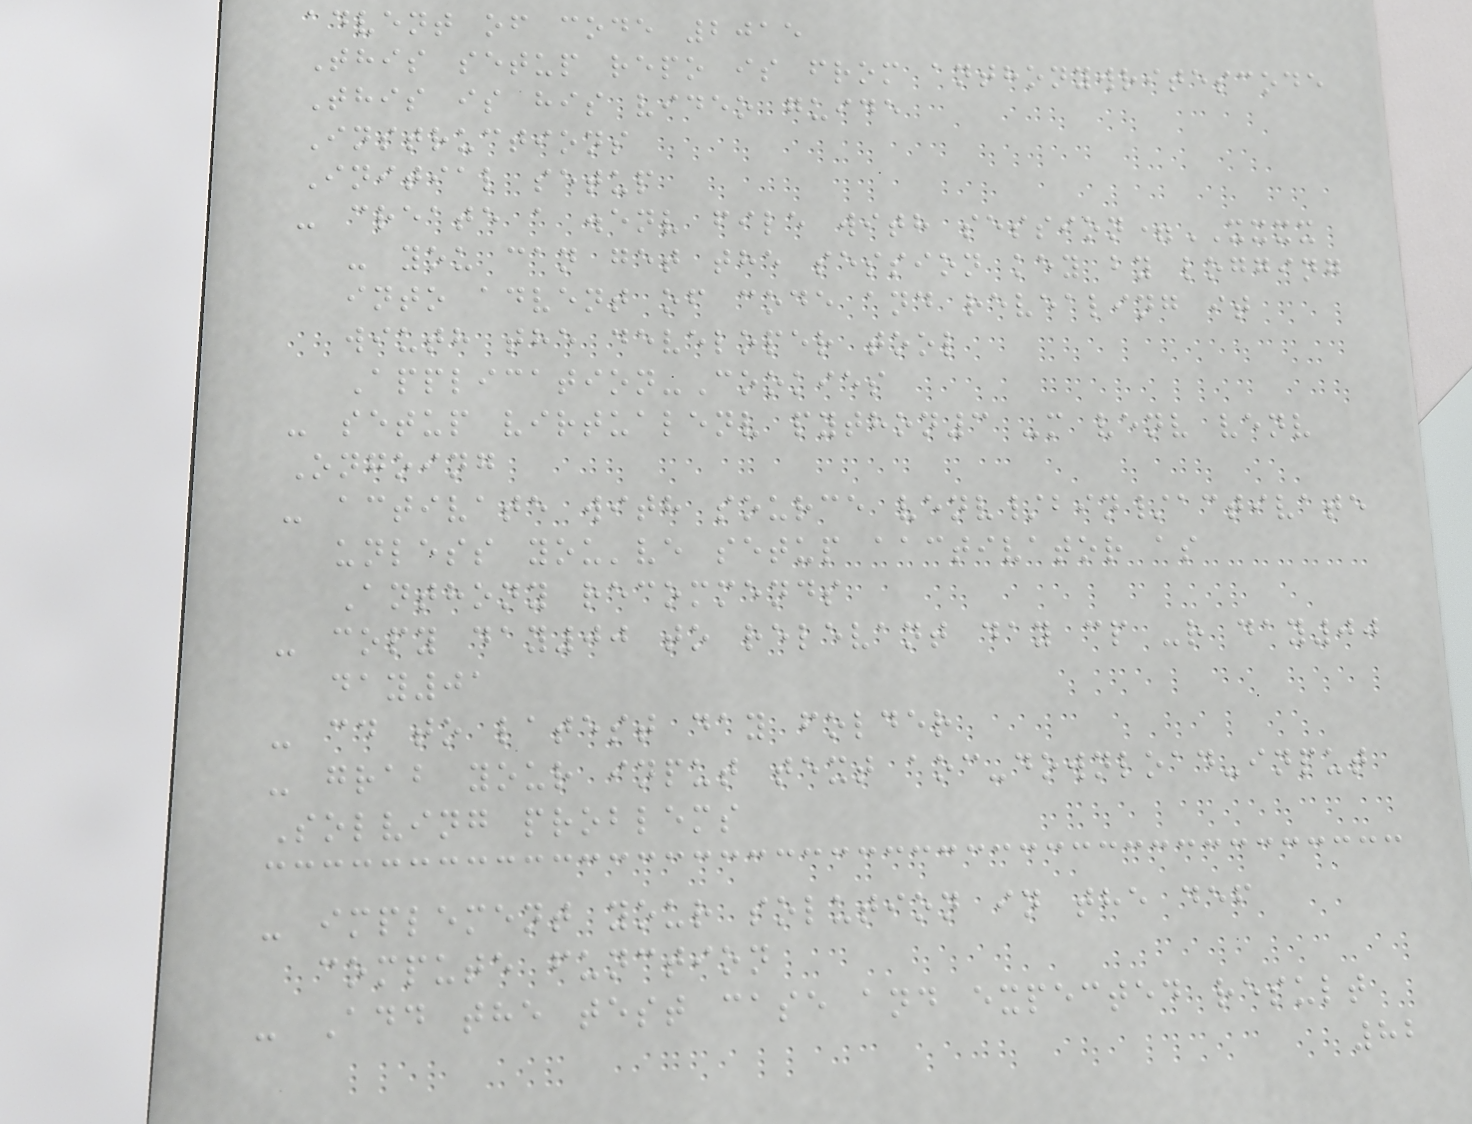advent of code 2015
This setup repo is from anthonywritescode
This is his video guide
Instructions
Initial setup
- create a .env file with session=XXXX
- you can get the session key by logging
into advent of code and revealing it
wiuth the developer tool
Application-Cookies
- setup virtualenv python3 -m venv venv
Ongoing
- activate with source venv/bin/activate
unless you've setup aactivator as
Anthony recommends
- copy day00 to relevant day cp -r day00
day01
- cd to latest day folder
- grab your input text aoc-download-input
Solving problems
- implement your solution in the def
compute function
- Add the test case and expected result
82
